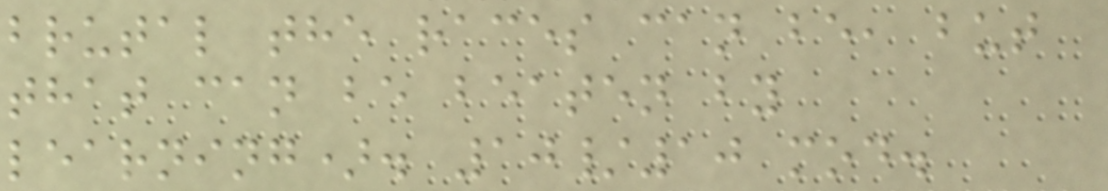brutal the races can be, but
that can be beaten by
learning). 10/10 mod.
